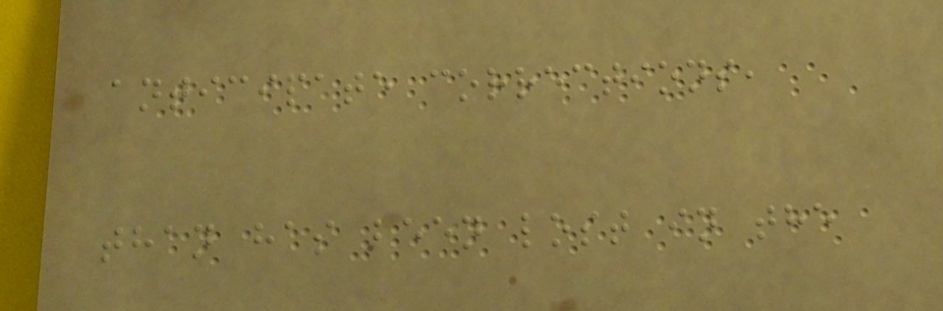anticipate corrections,
than has been lost in the
